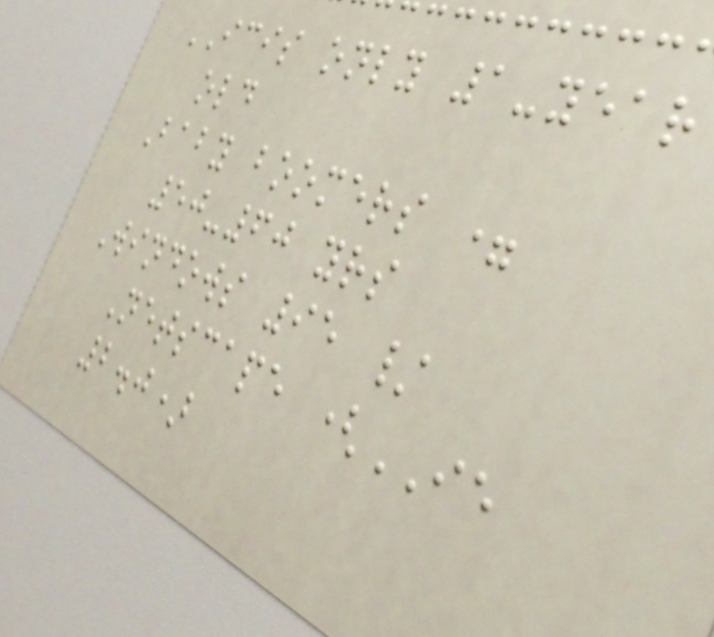ICIS only 1-year
old
Baby boomers =
50-60 yrs
Windows 95 /
Netscape (IE
2.0)
